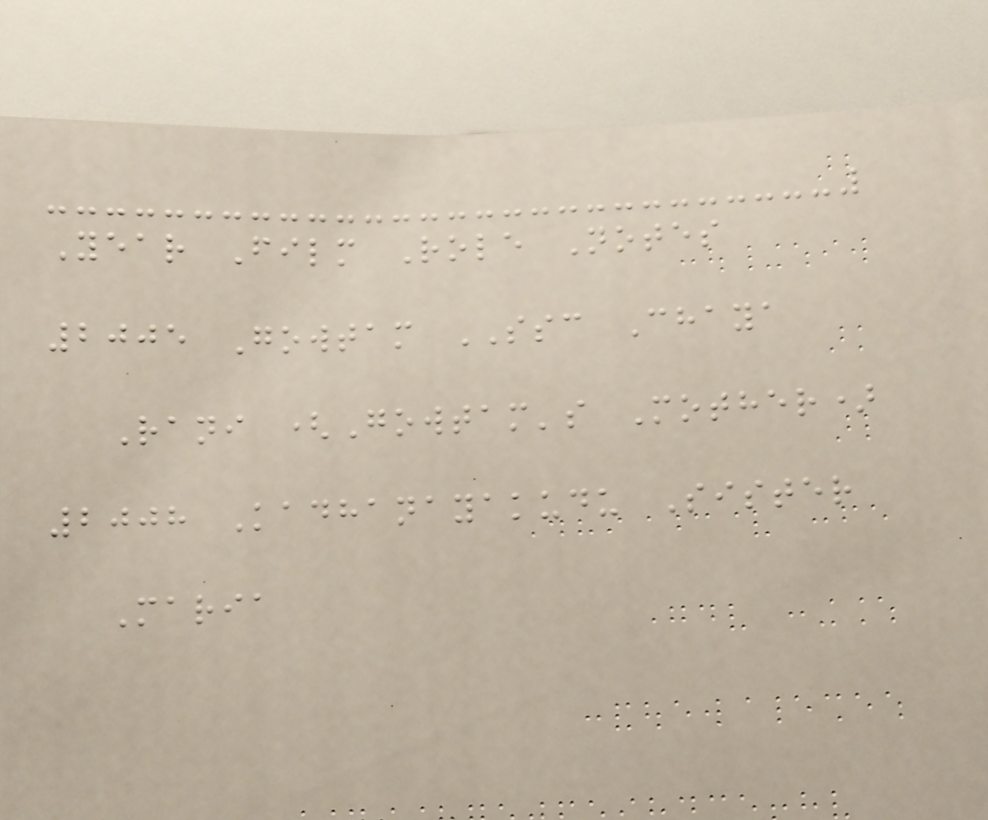Year Film Role Notes
2005 Gowtam SSC Chaya
Rani (Gowtam's Mother)
2008 Kadhanayakudu Sister
Maria
